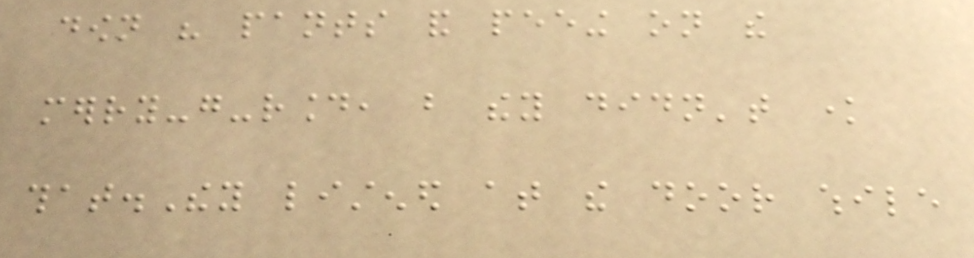down his pants and peeing on the
merry-go-round, but they didn't know
that.They listened at the door while
